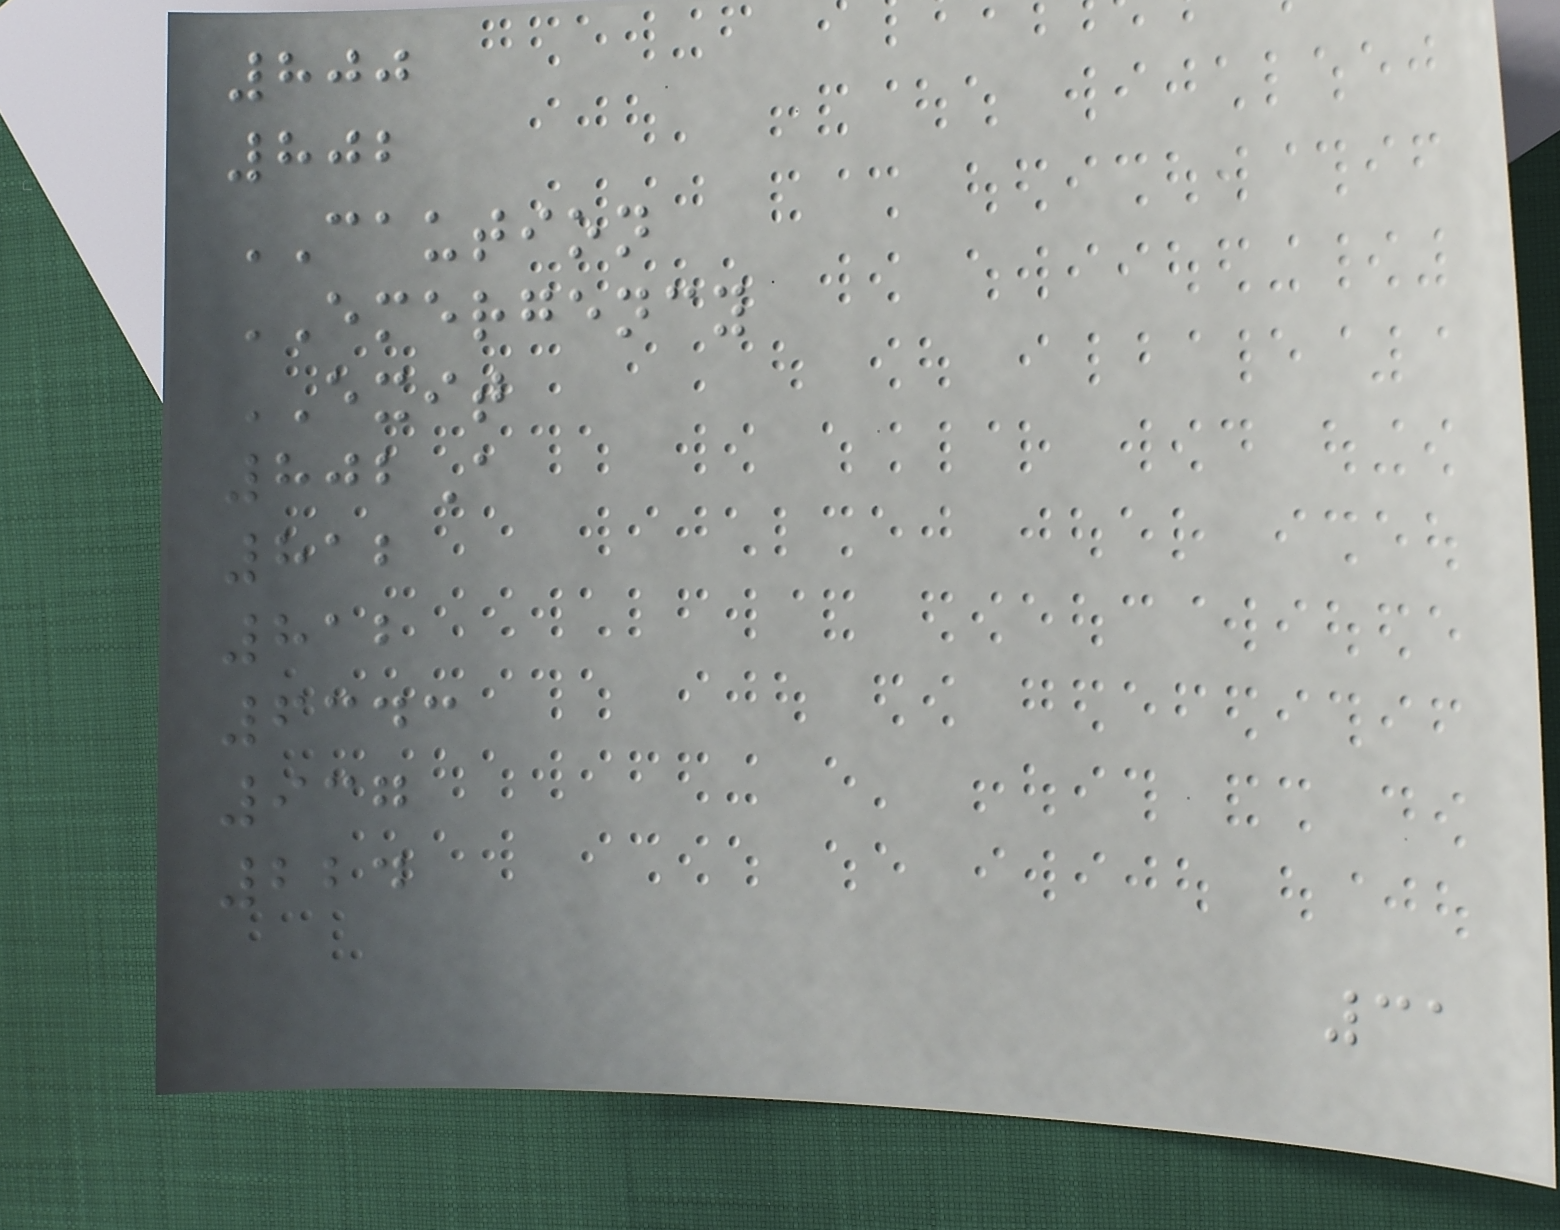800
802
CAUTION
EMERGENCY
EXIT
802A
812
812
6343
937
224
31
